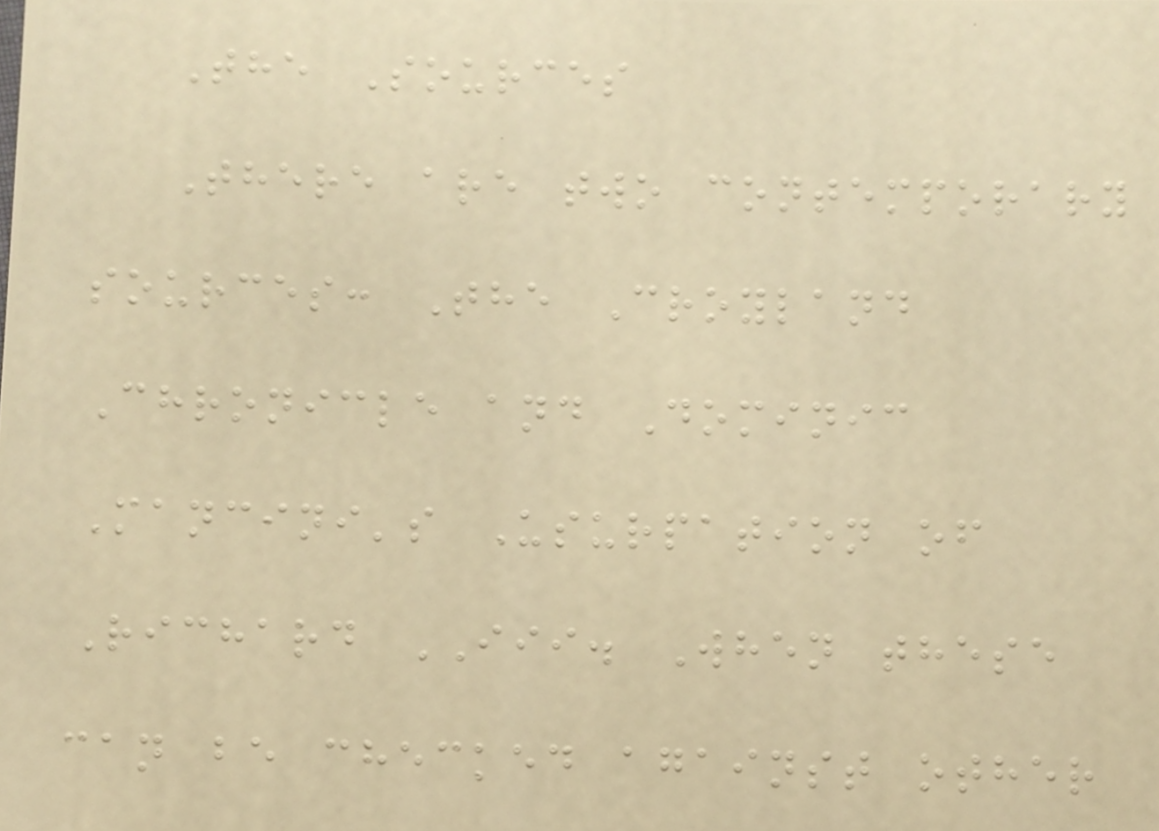The Sources
There are two contemporary
sources: The Croyland
Chronicle and Dominic
Mancini's Usurpation of
Richard III. When these
can be checked against other
